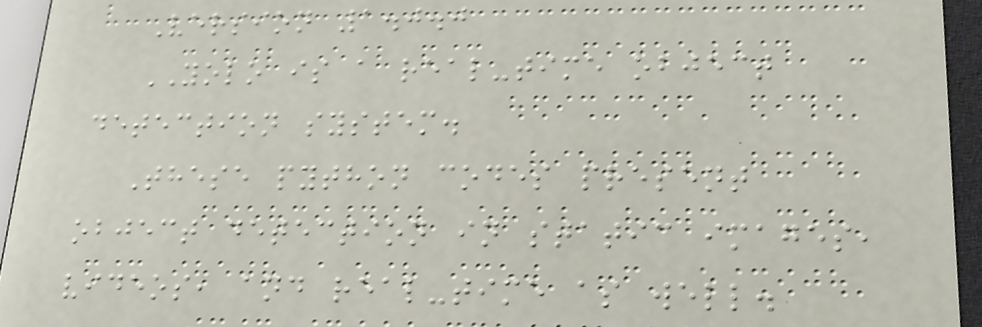Version 1.0.0
YOLO is a real-time object
detection system.
These python codes present
object detection in static images,
videos, and real-time as well.
